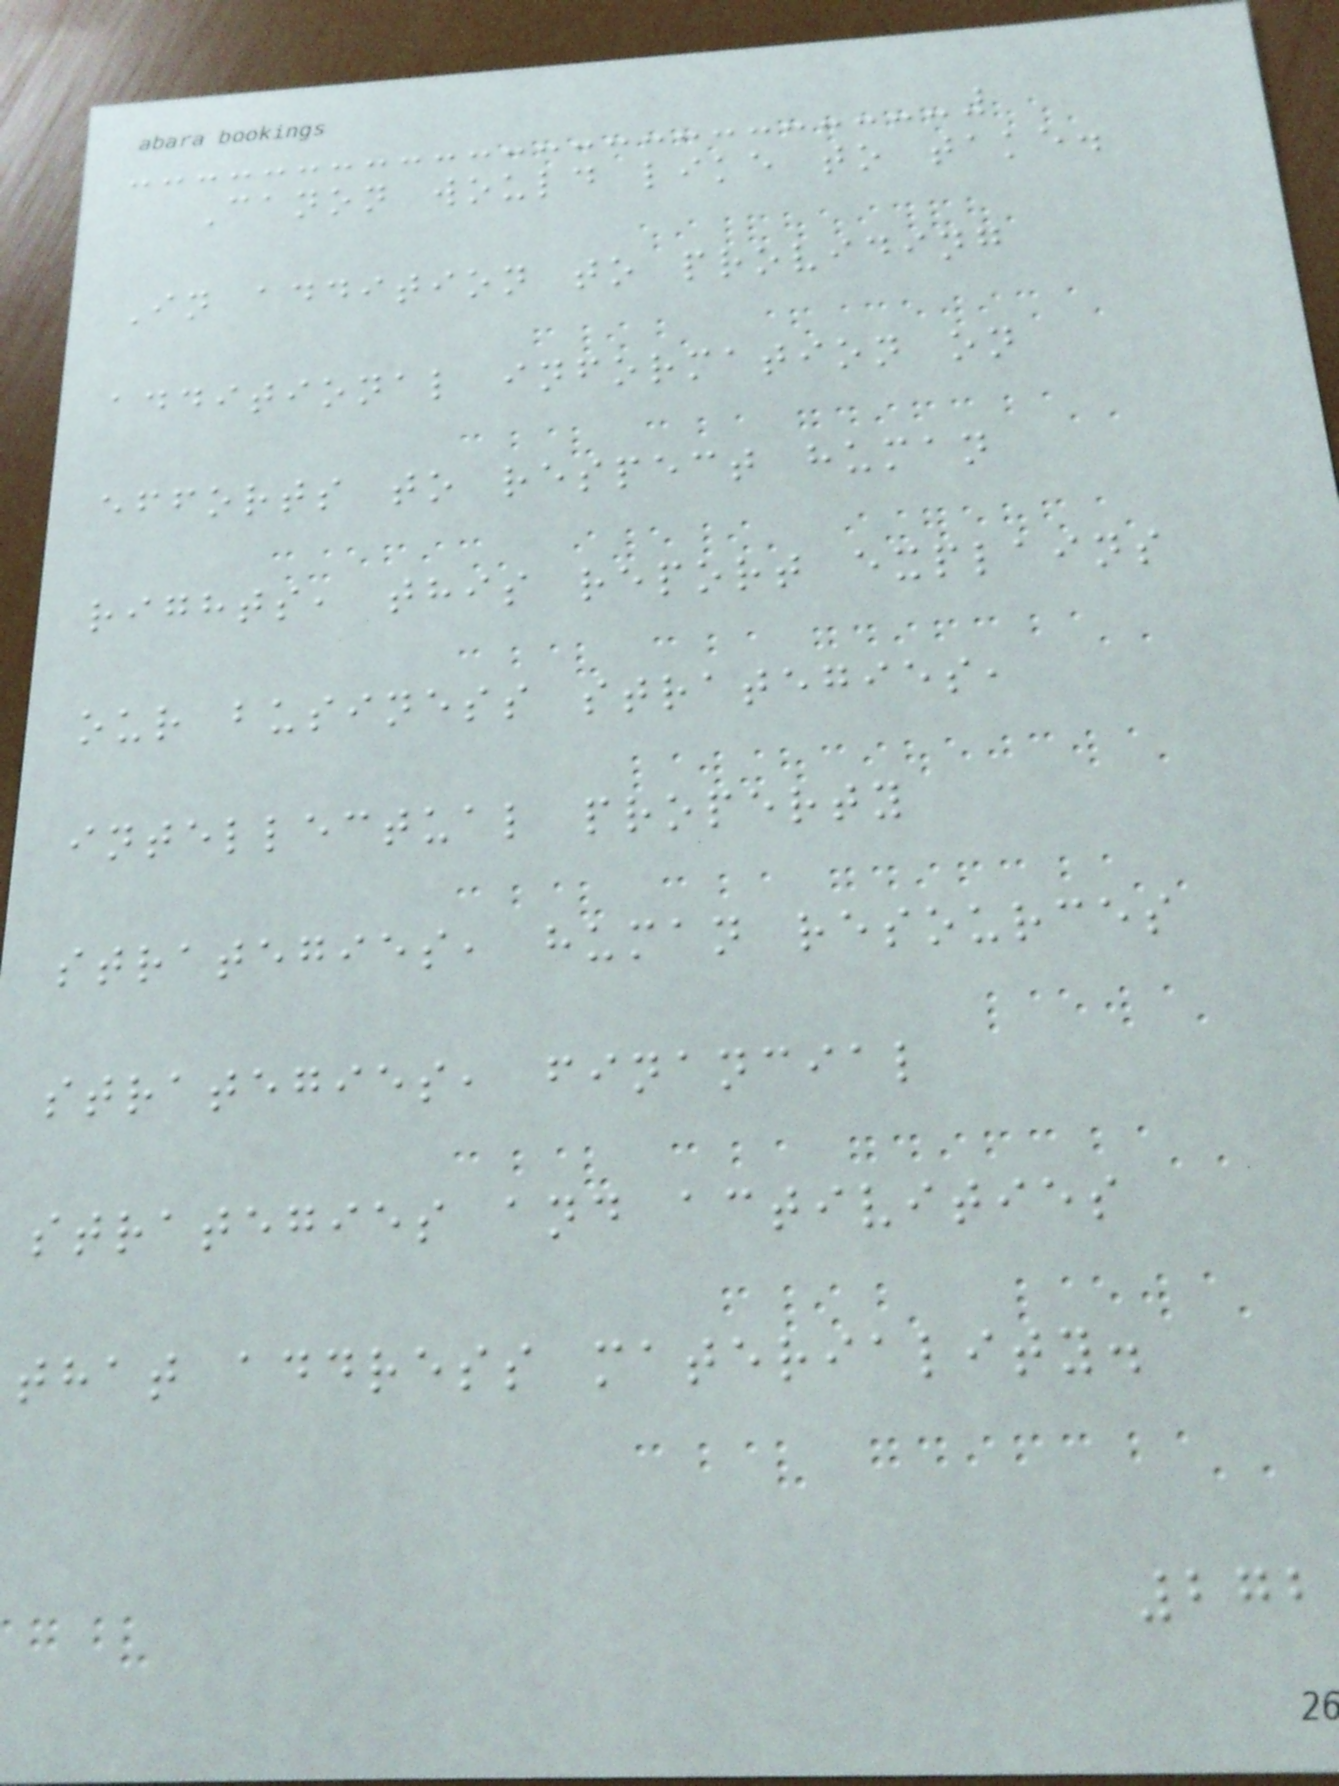Canon would like to take.
In addition to providing
additional information on
efforts to respect human
rights, this report explains
our business strategies,
intellectual property
strategies, human resources
strategies, financial
strategies and activities
that address materiality.
272
